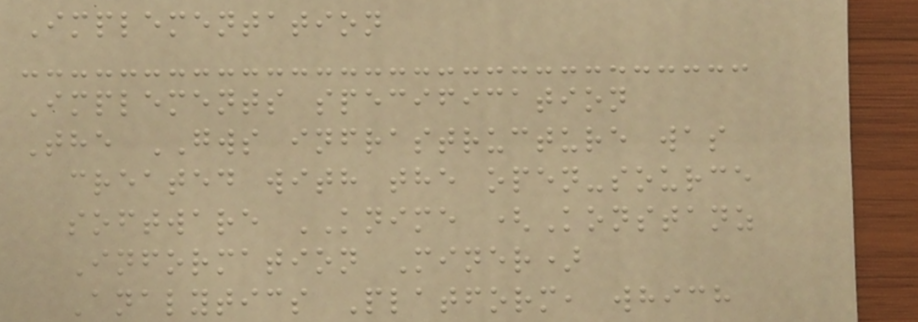Implementation
Implements specification
The GWS infrastructure was
created with the open-source
software KNIME (Konstanz
Information Miner)
Analytics Platform, which
